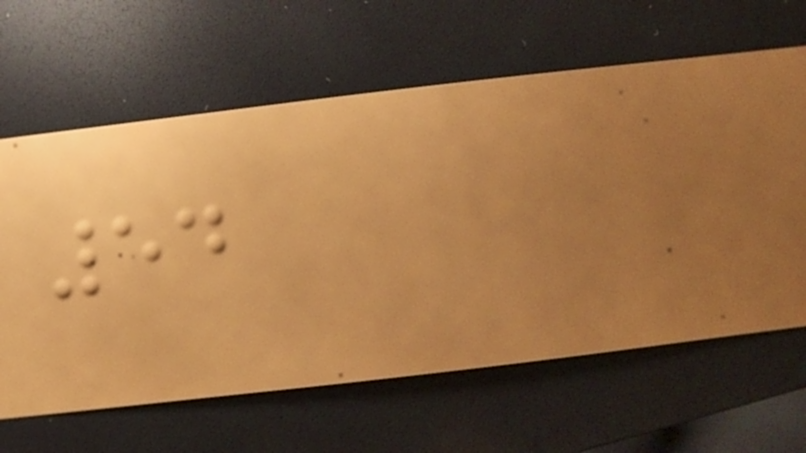54
